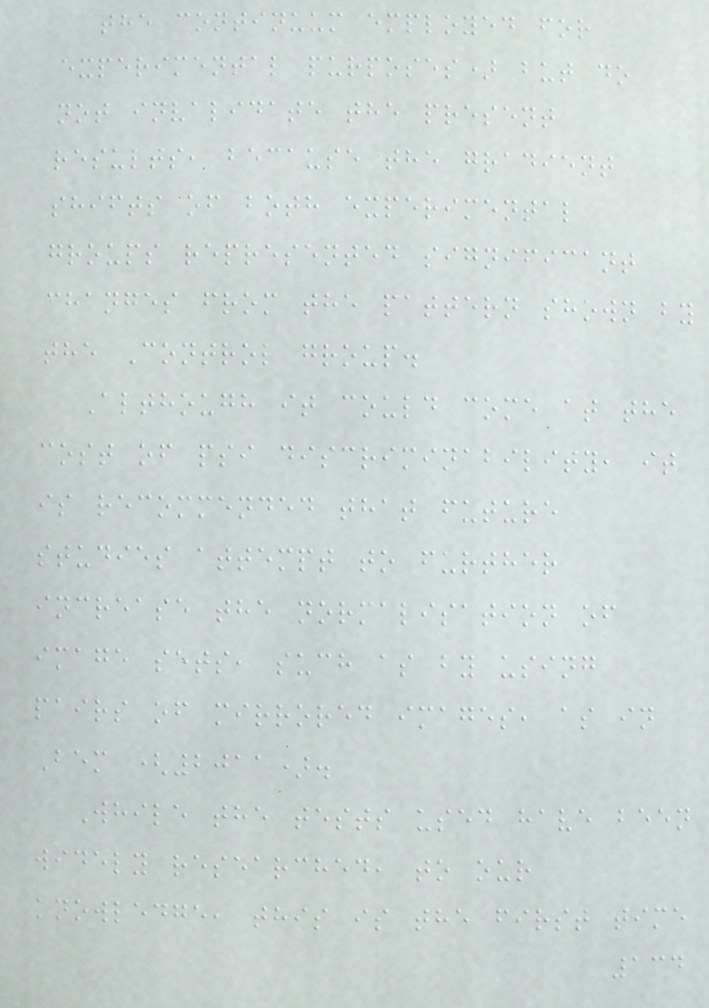the continuum employed for
experimental purposes) but do
not invalidate the present
results, because the gradient
shifts of both experimental
groups represented significant
changes from the pattern shown by
the Control group.
Although it could come at the
cost of psi discriminability, it
is recommended that future
studies attempt to further
increase the normalisation of
image sets, such as by using
pairs of mirrored images, as in
Bem (2011).
While the tests used have been
widely researched, to our
knowledge, this is the first time
134
